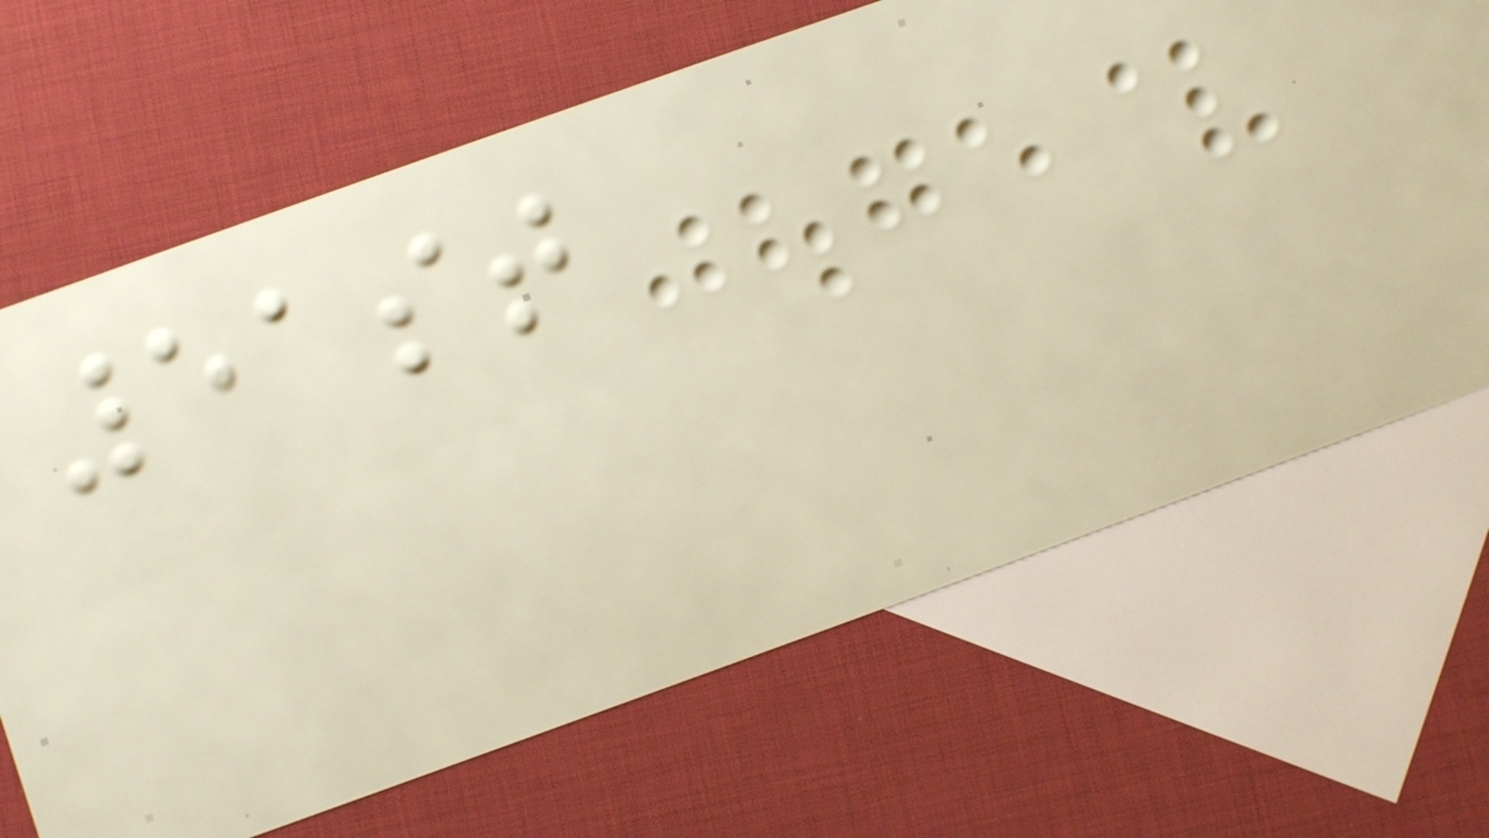51st
